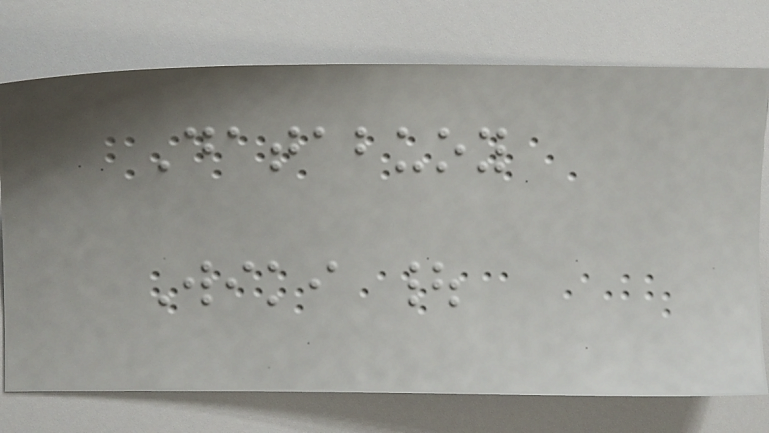Databuoy
Wiki |
